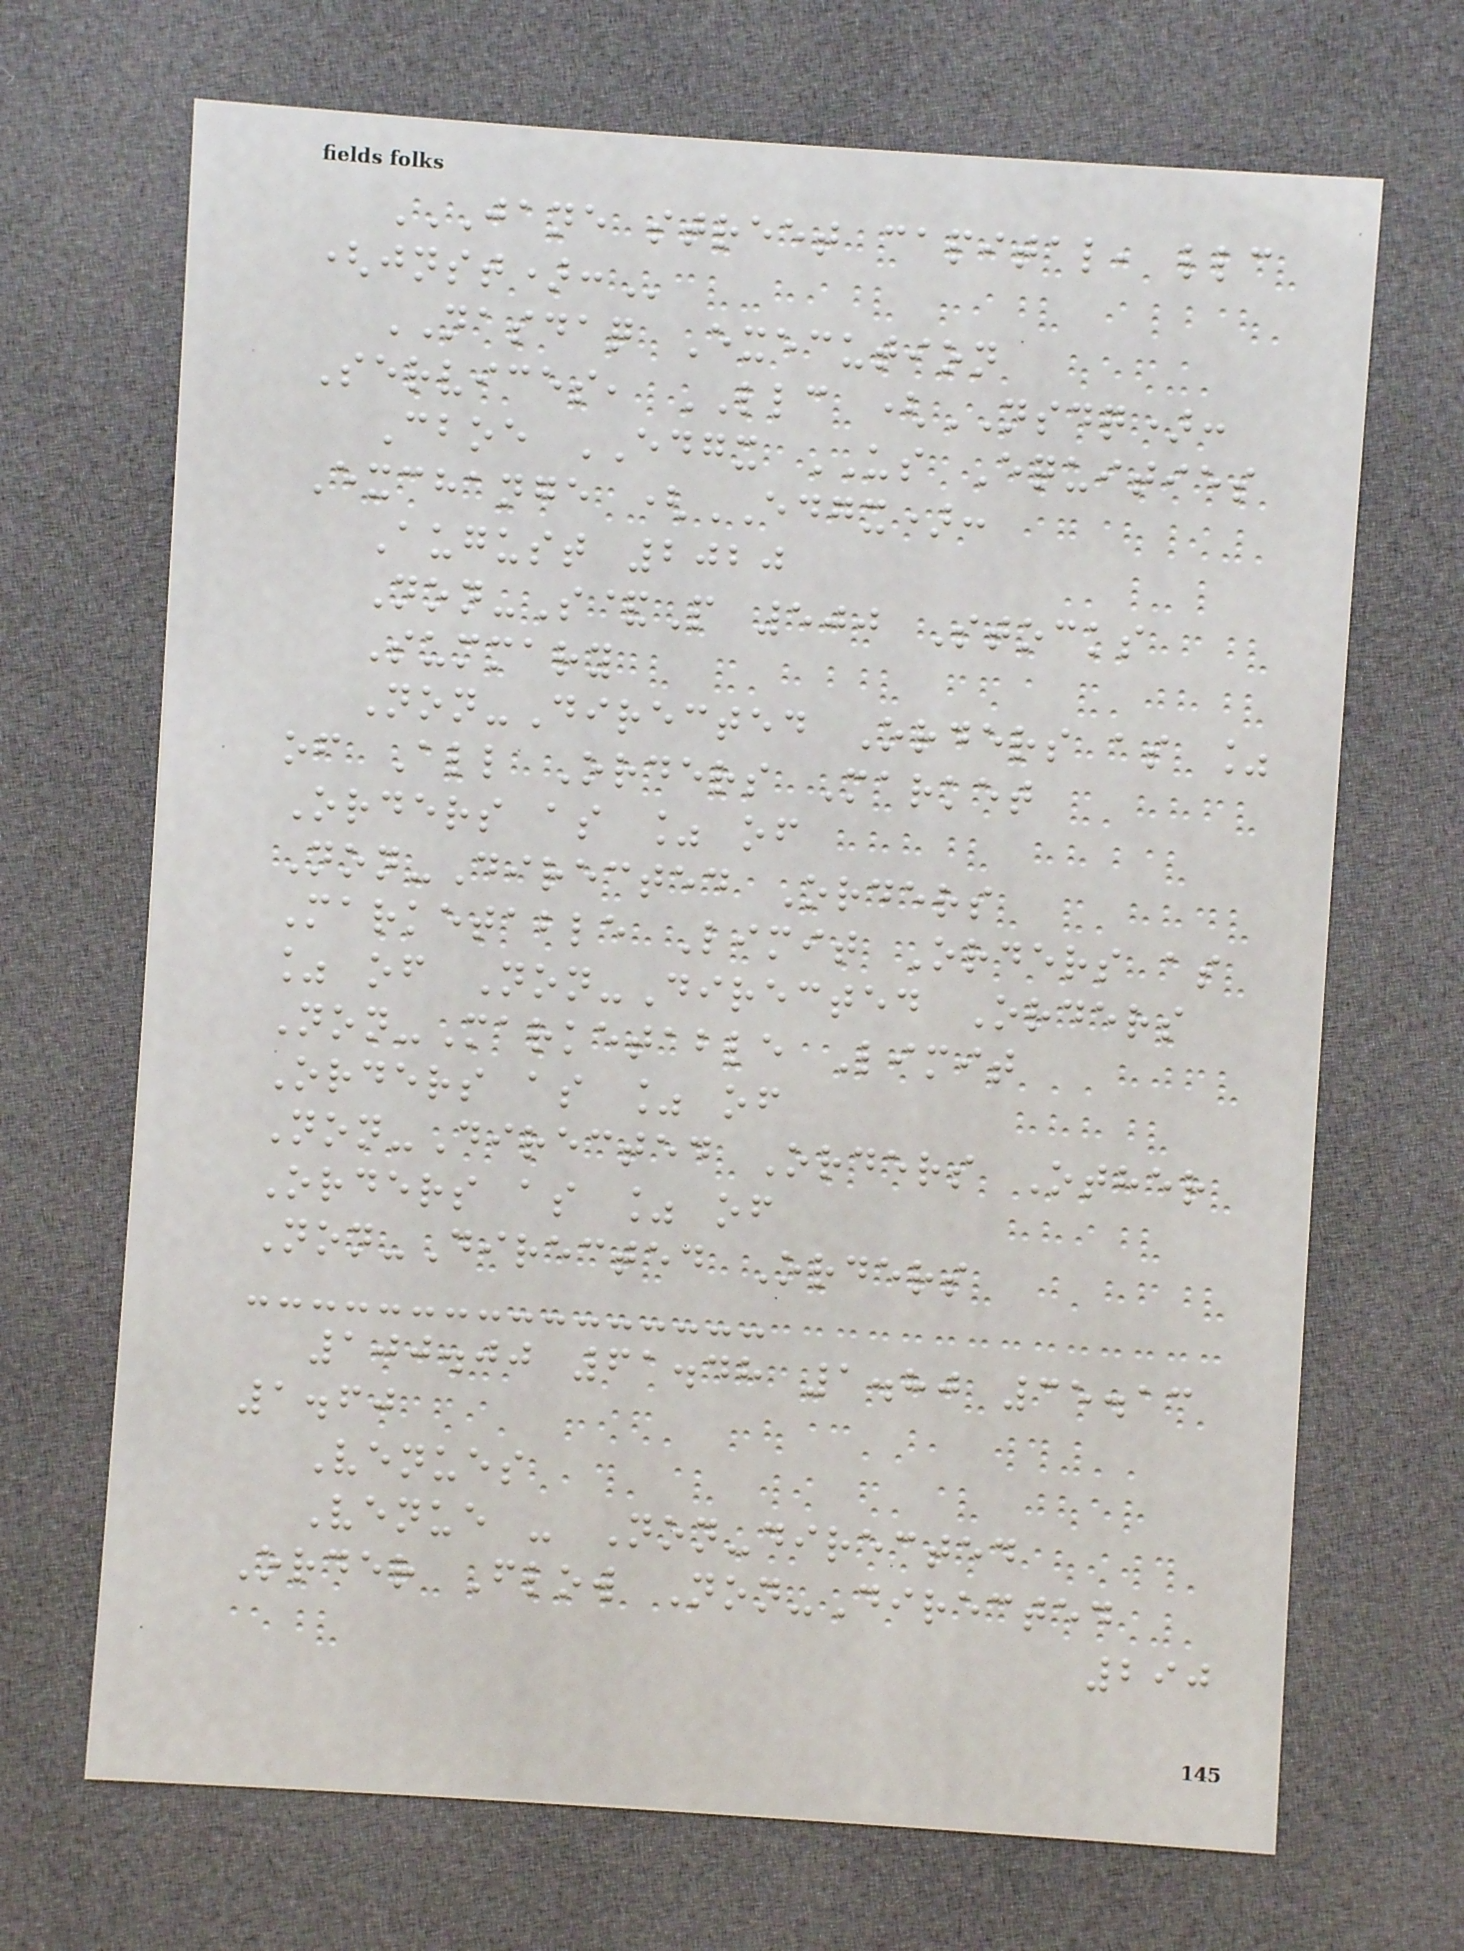JANE STREET CAPITAL, LLC
(JNST):
NASDAQ Execution
Services, LLC (NSDQ):
Cboe EDGX US Equities
Exchange (EDGX):
August 2020
Non-S&P 500 Stocks
Summary
Non-Directed Orders as %
of All Orders Market
Orders as % of
Non-Directed Orders
Marketable Limit Orders as
% of Non-Directed Orders
Non-Marketable Limit
Orders as % of
Non-Directed Orders Other
Orders as % of
Non-Directed Orders
100.00 61.48 1.80 35.13
1.60
Venues
Venue - Non-directed
Order Flow Non-Directed
290
